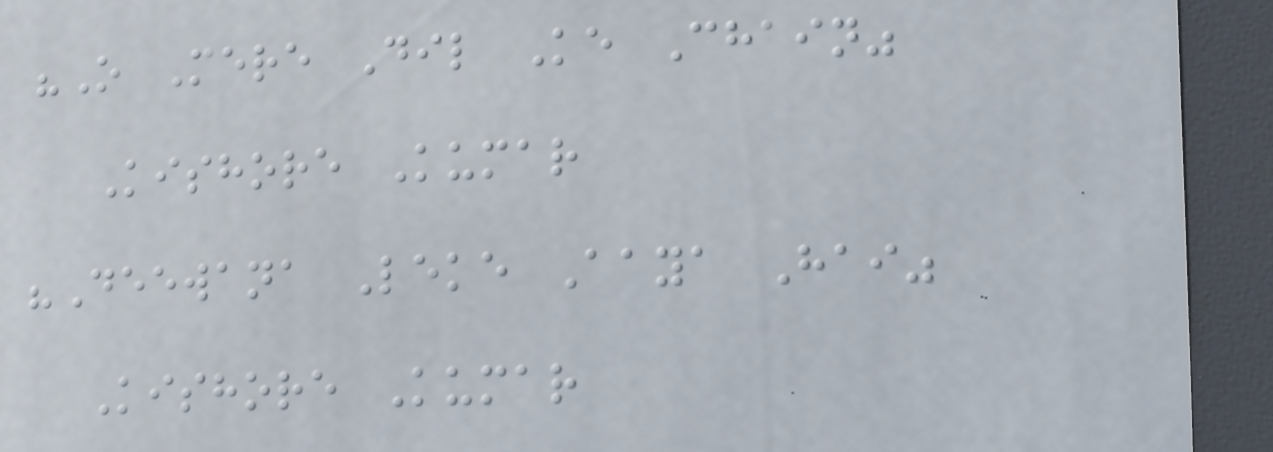"O Mere Dil Ke Chain"
Kishore Kumar
"Deewana Leke Aaya Hai"
Kishore Kumar
